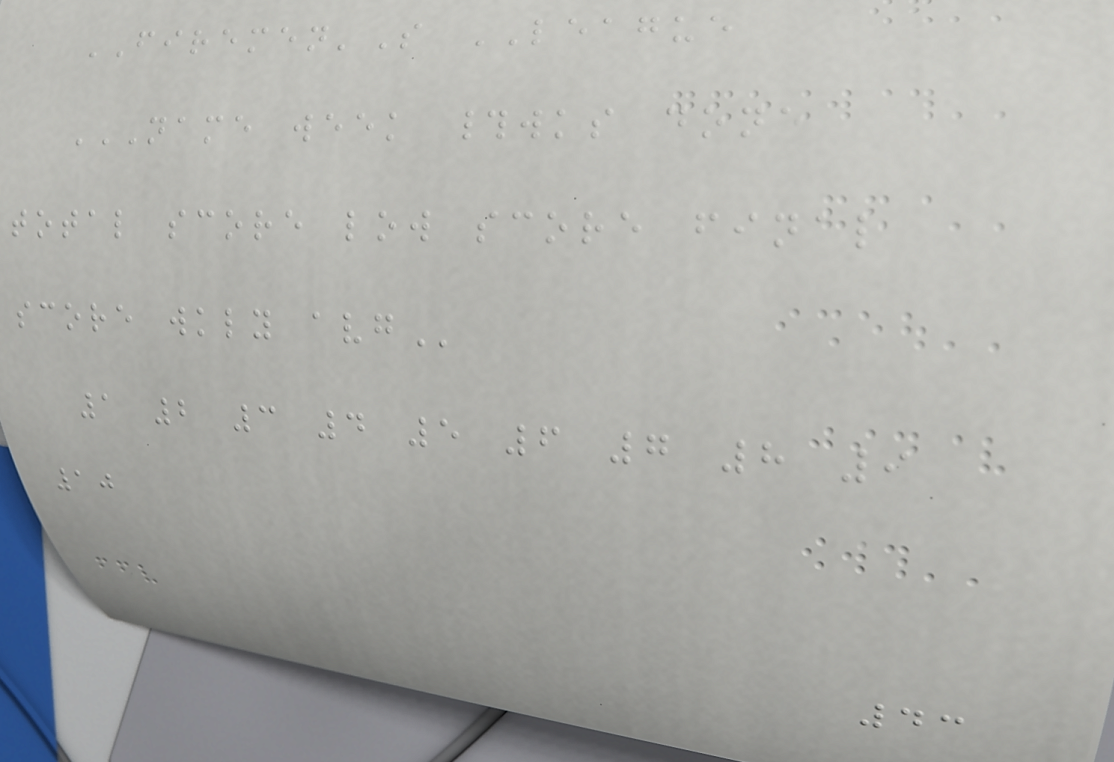FIREMEN'S LEAGUE
NAME WEEK #WKS DONE
TOTAL SCORE LOW SCORE FINAL
SCORE WKLY AVG
1 2 3 4 5 6 7 8 9
10
43
